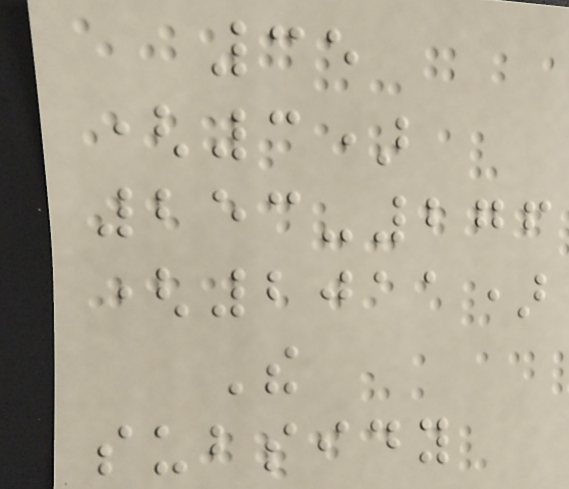35
(3)
253-276
(2011)
The
subsidy
